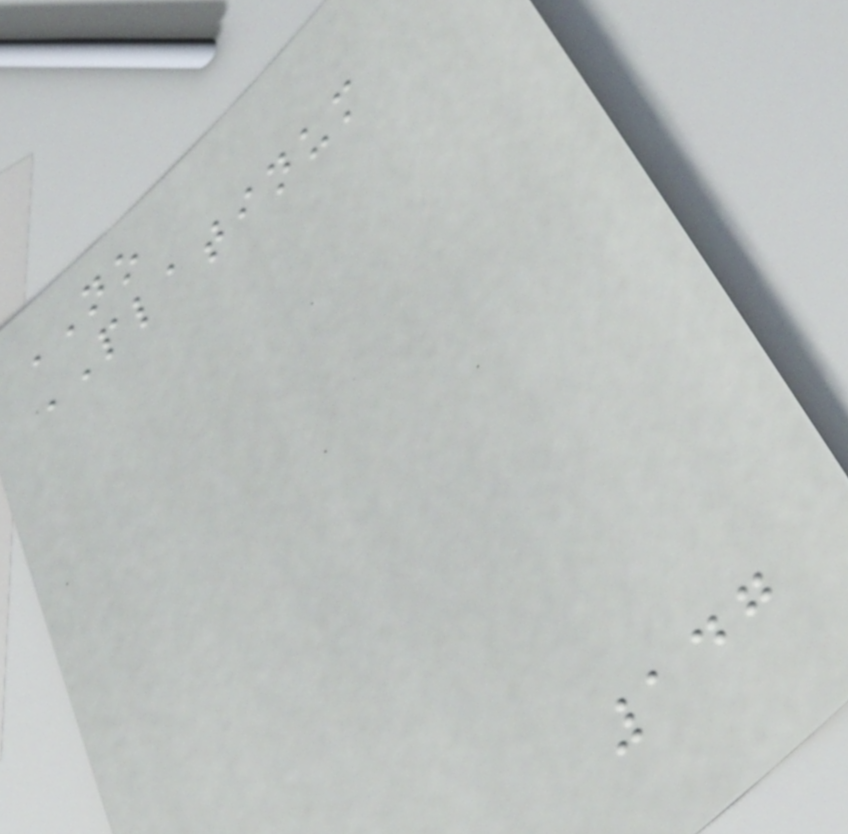NO
PLATINUM
147
